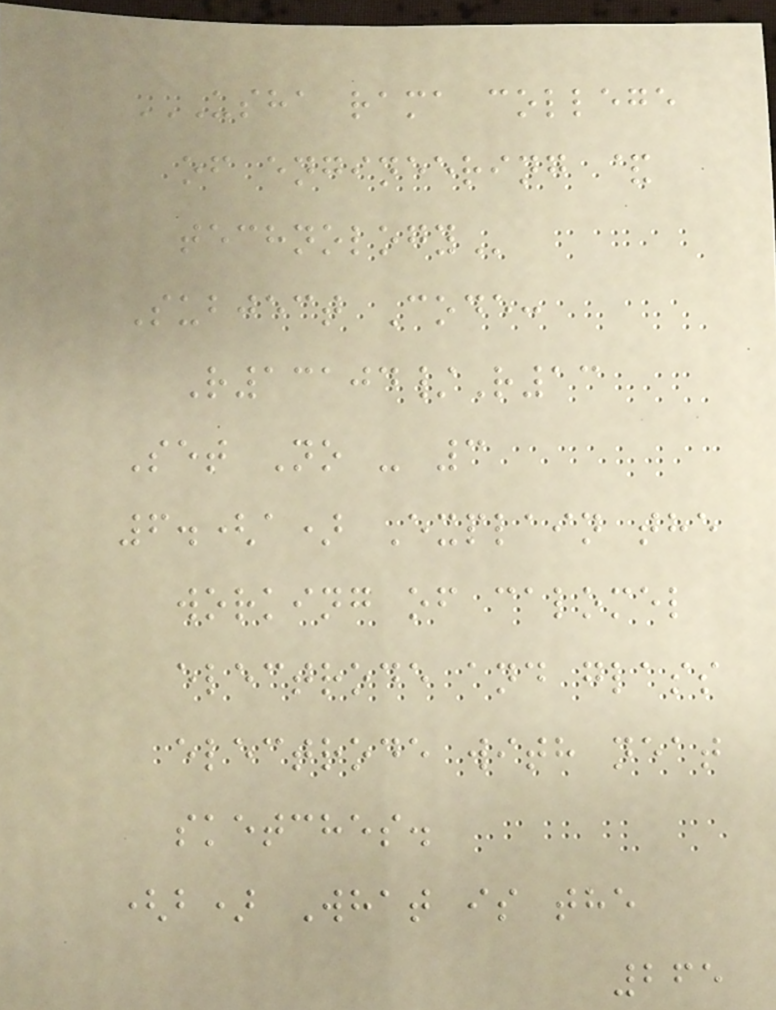USHA RAMA COLLEGE
OF ENGINEERING &
TECHNOLOGY
Subject Code:
R13104/R13
Set No - 3
6.(a) Explain the
working of calomel
electrode and glass
electrode with neat
sketches.
(b) What is the
265
